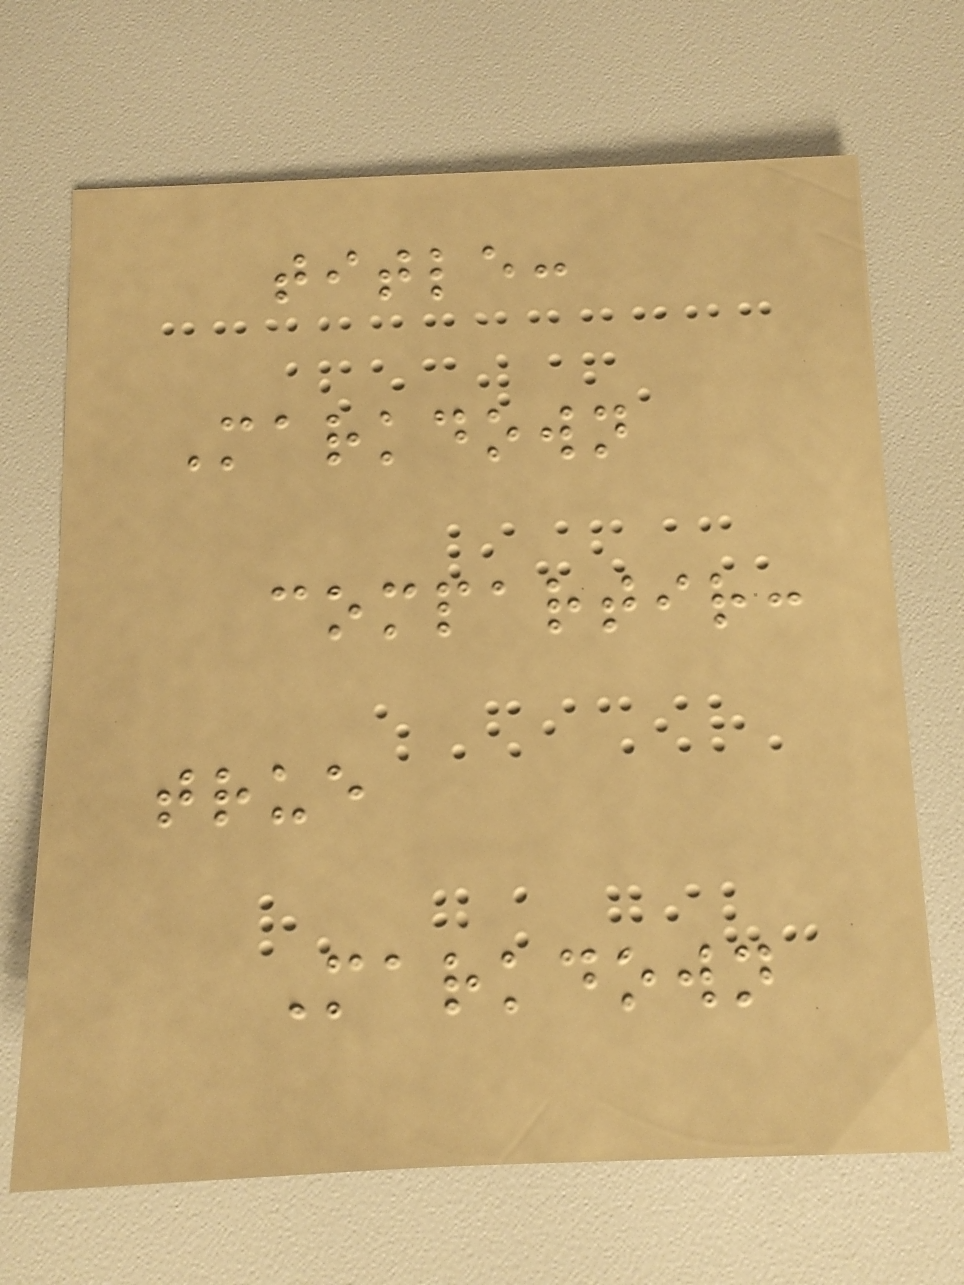title:
Markdown
compartir:
true
Markdown
